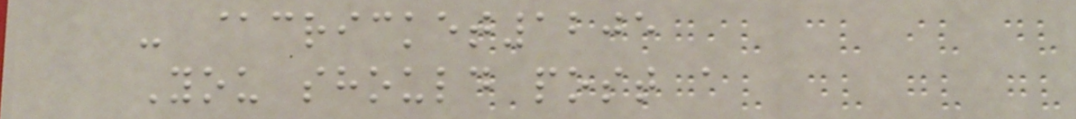- @cricket1205
You should post a
